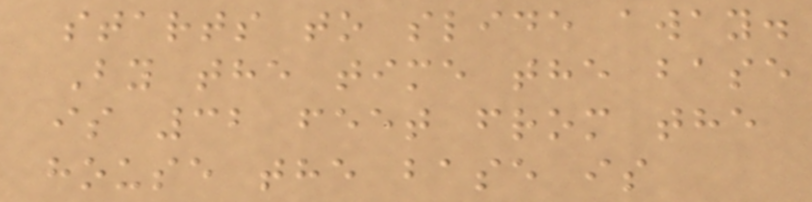starts to slide away.
By the time the base
is 32 feet from the
house the base is
